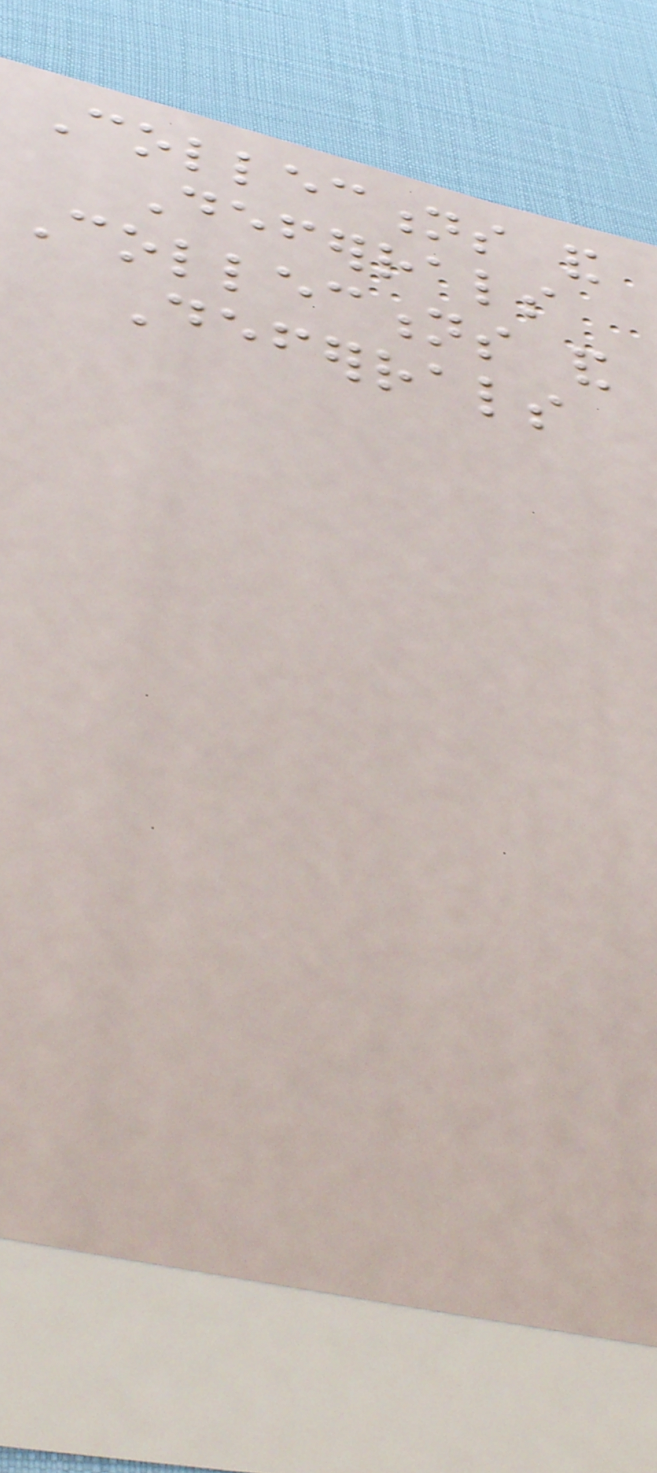Collections and
Deferrals
Collections and
Deferrals
